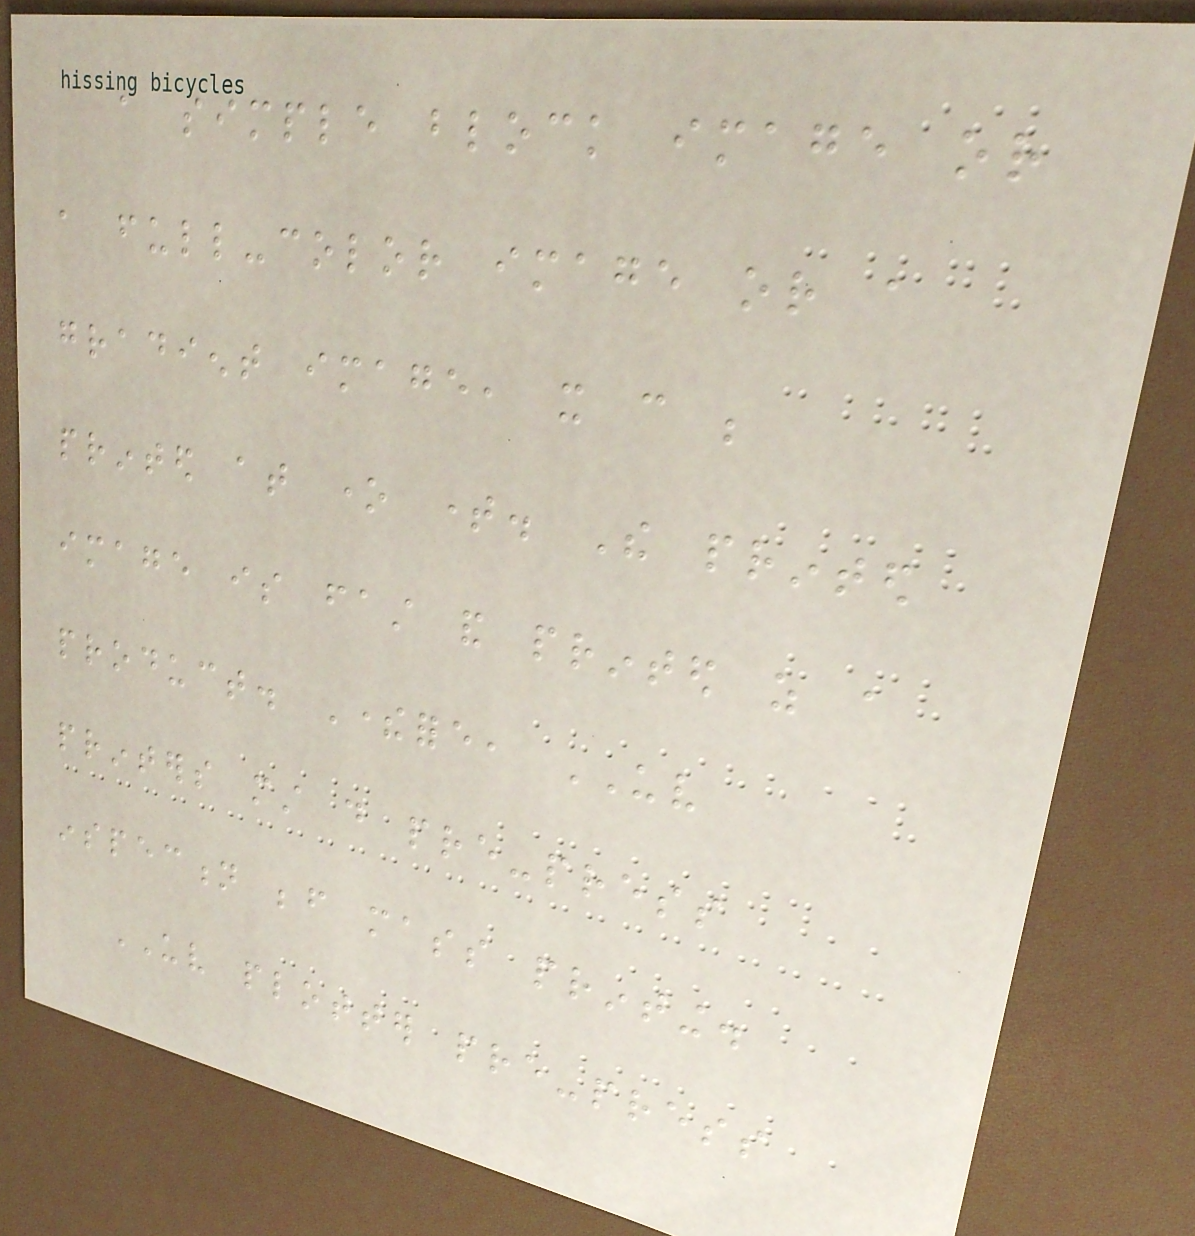a simple block image or
a full-color image or a
gradient image, it can be
printed at one time. The printed
image is fast and printed as a
product. Therefore, UV
printers must do pre-press
inspection before mass printing.
UV plotter pre-press
